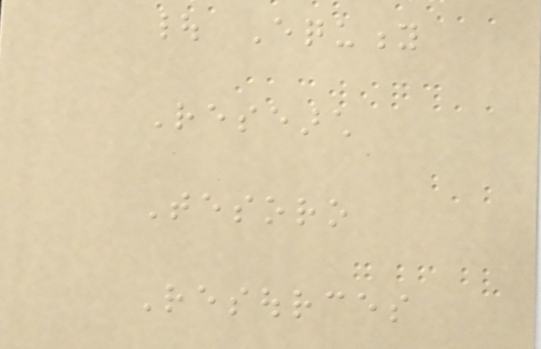| Equity
Research
Tesoro
Resources
